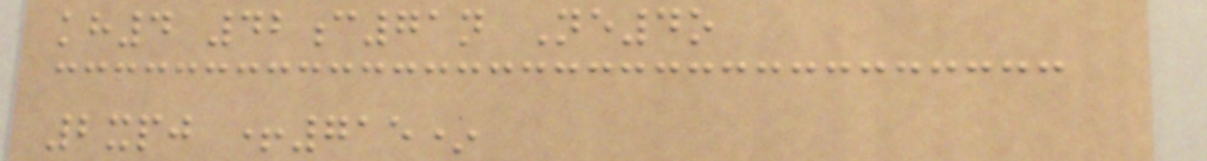kh4 42c71n Ne4o
2xpj +715*
